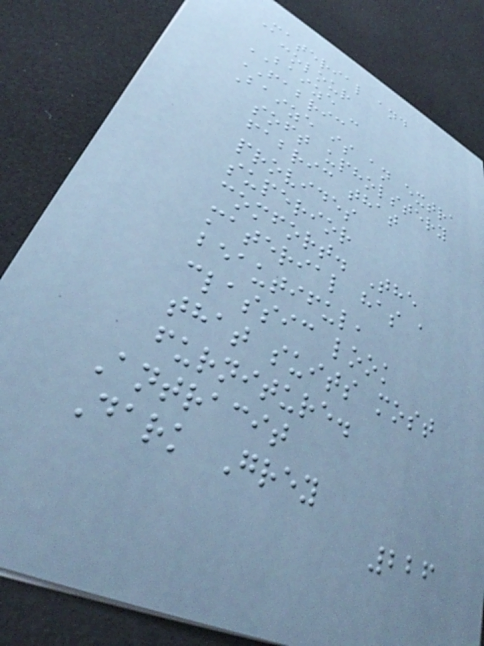Material and
colour
BAIZE -
FABRIC
Baize is an extra
soft upholstery
fabric that
provides
superior
comfort. The
material has a
beautiful,
classic look
that suits most
furniture.
Antracit
Dark Grey
226
